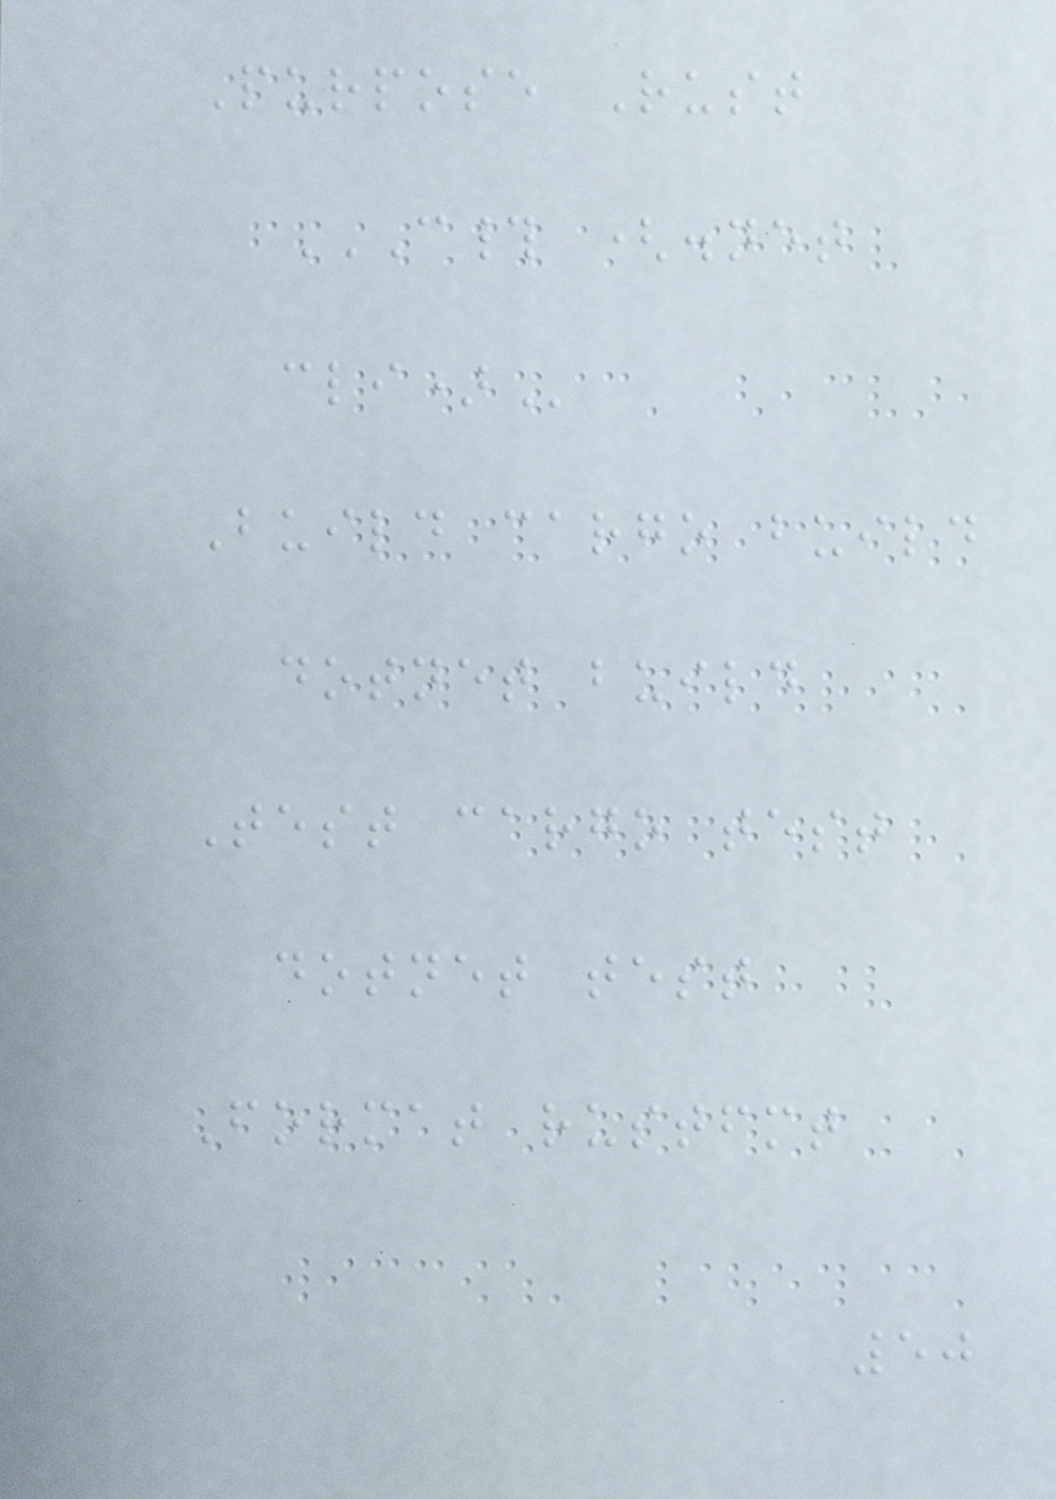Purpose Rust
C# (.NET
CLI)
Build cargo build
dotnet build
Test cargo test
dotnet test
Format rustfmt
50
